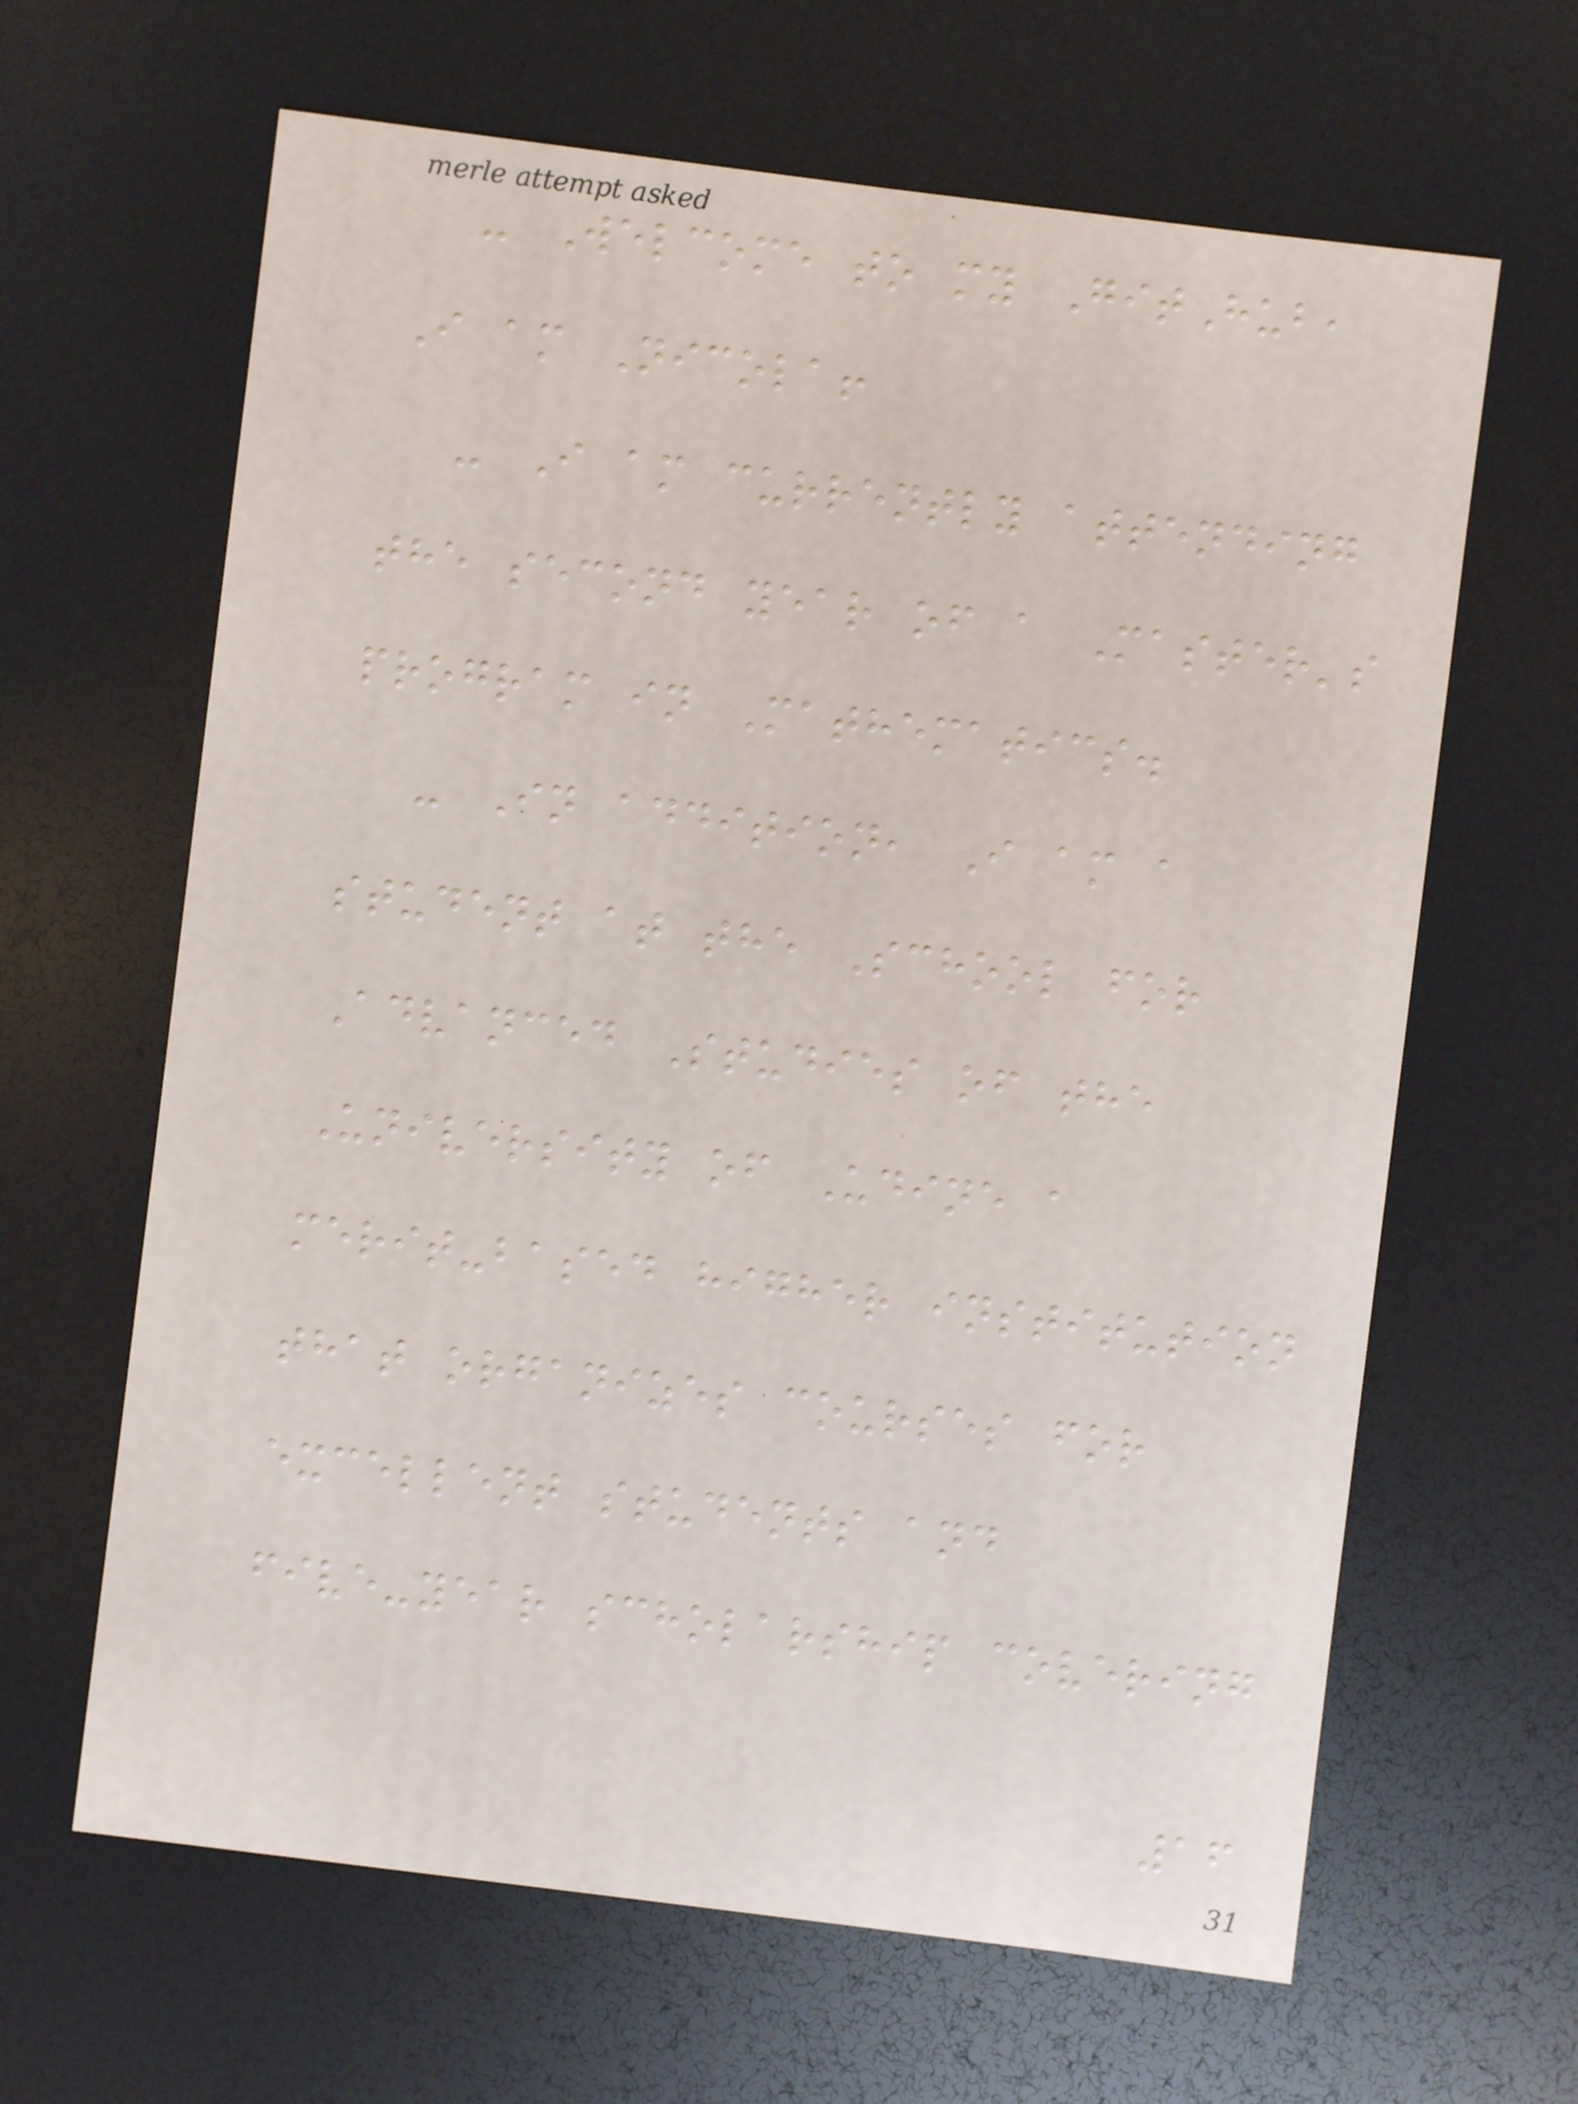- Welcome to my GitHub,
I am Nicola!
- I am currently attending
the second year of a Master's
program in Mathematics.
- In addition, I am a
student at the School for
Advanced Studies of the
University of Udine a
merit-based higher institution
that organizes courses for
excellent students and
five-year scholarship covering
16
